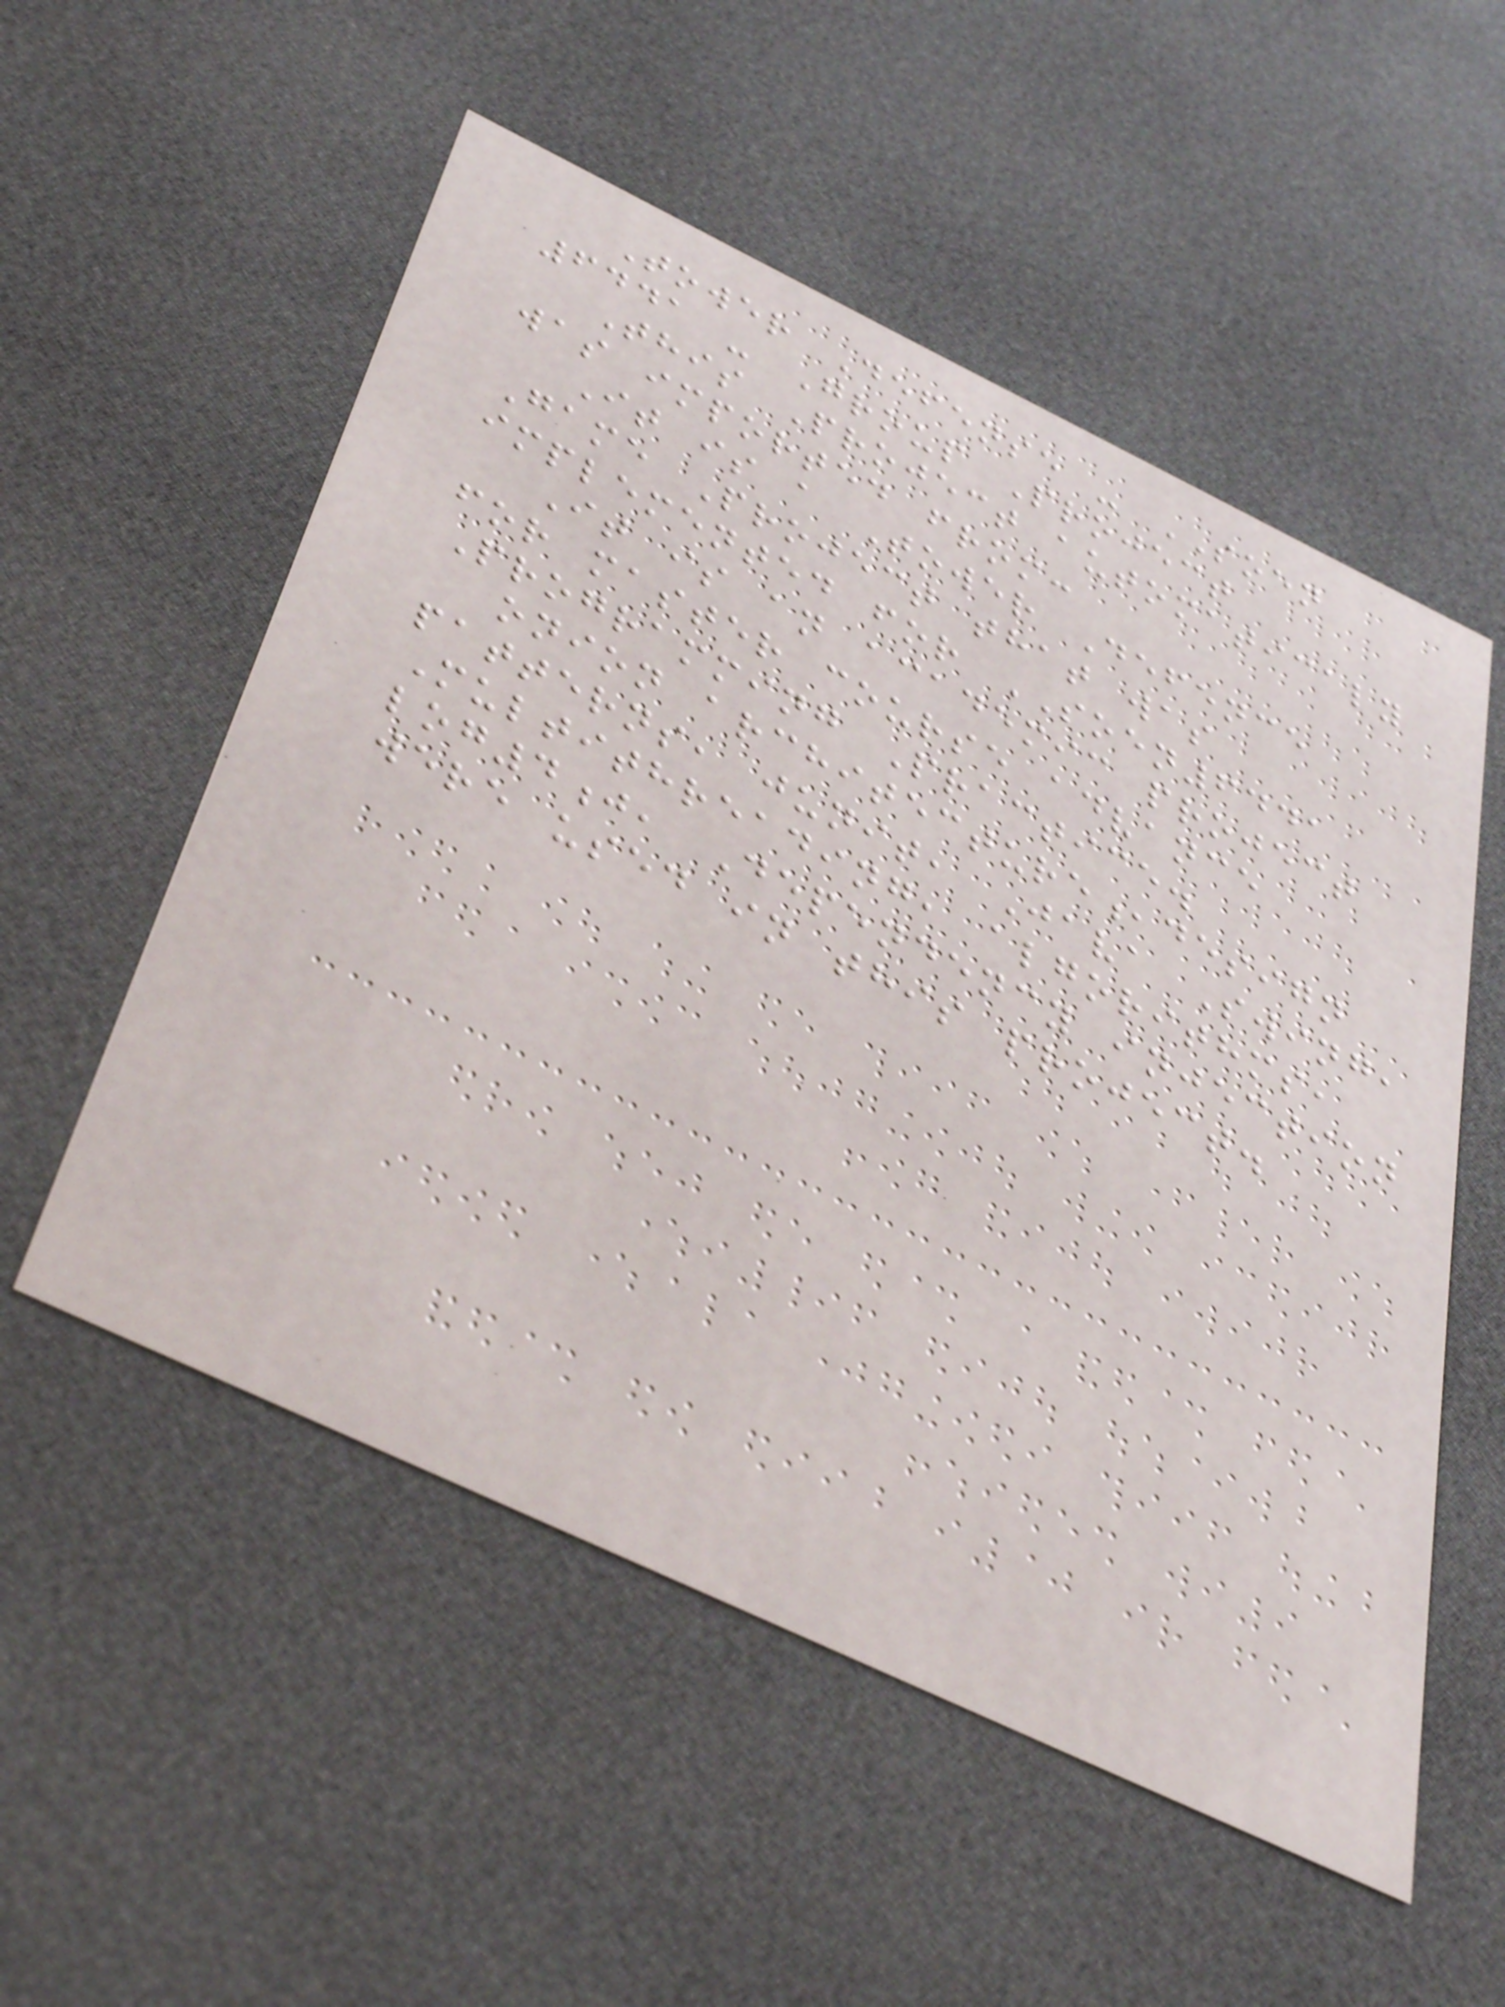Tower Defense - SOEN
6441 - Group Project
This Project automaticaly
was imported from:
It is a Tower Defence
Game Project that was
implemented for SOEN6441
It is an academic project
for master course advance
Programming Practice.
onion architecture,design
patterns, junit, Java Swing,
Multithreading, algorithms,
log4j, Dependency injection
were used in this project.
